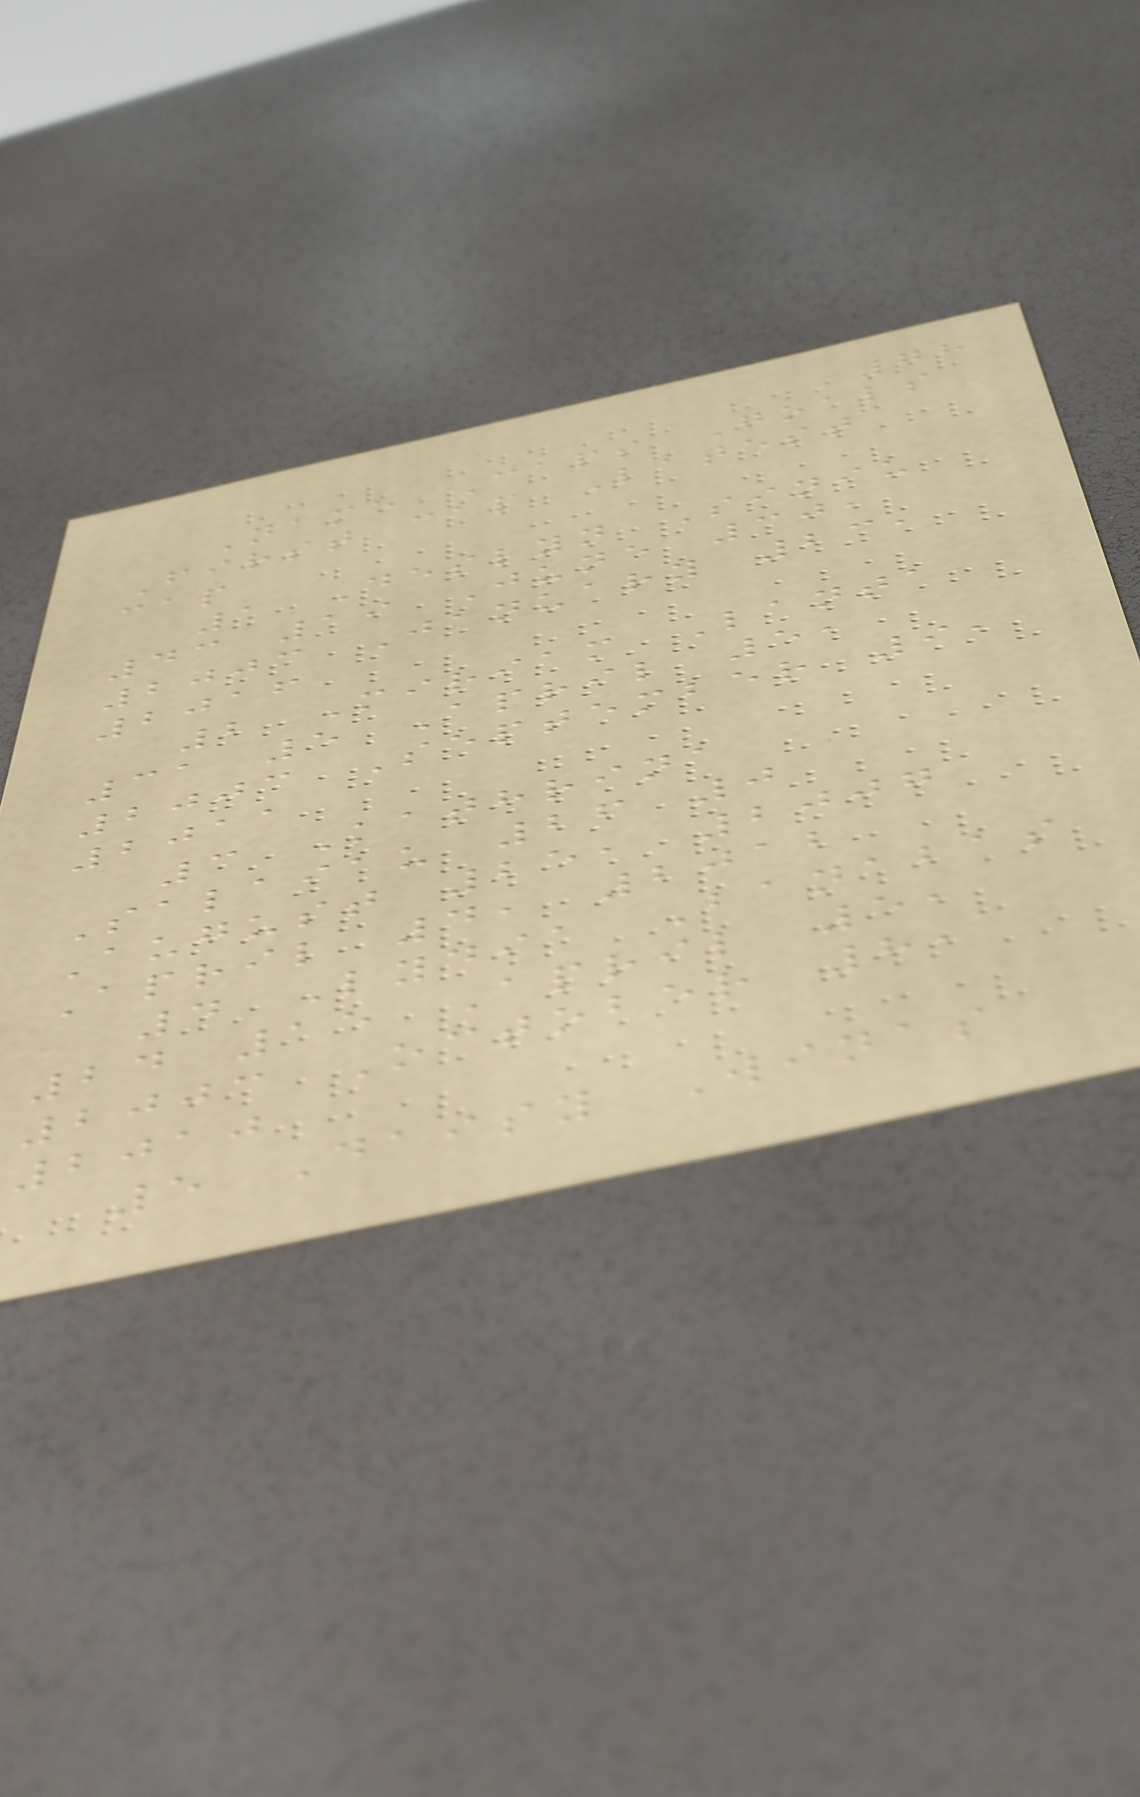78
Name Caps Goals
First cap Latest
cap
1 Deslyn Siniu
43 19 June 30,
2003 January 23,
2016
2 Miriam Lanta
31 5 April 5,
2003 September 9,
2011
3 Kathrina
Salaiau 26 0
August 25, 2007
April 4, 2012
4 Lydia Banabas
24 15 April 5,
2003 October 8,
2010
5 Daisy Winas
